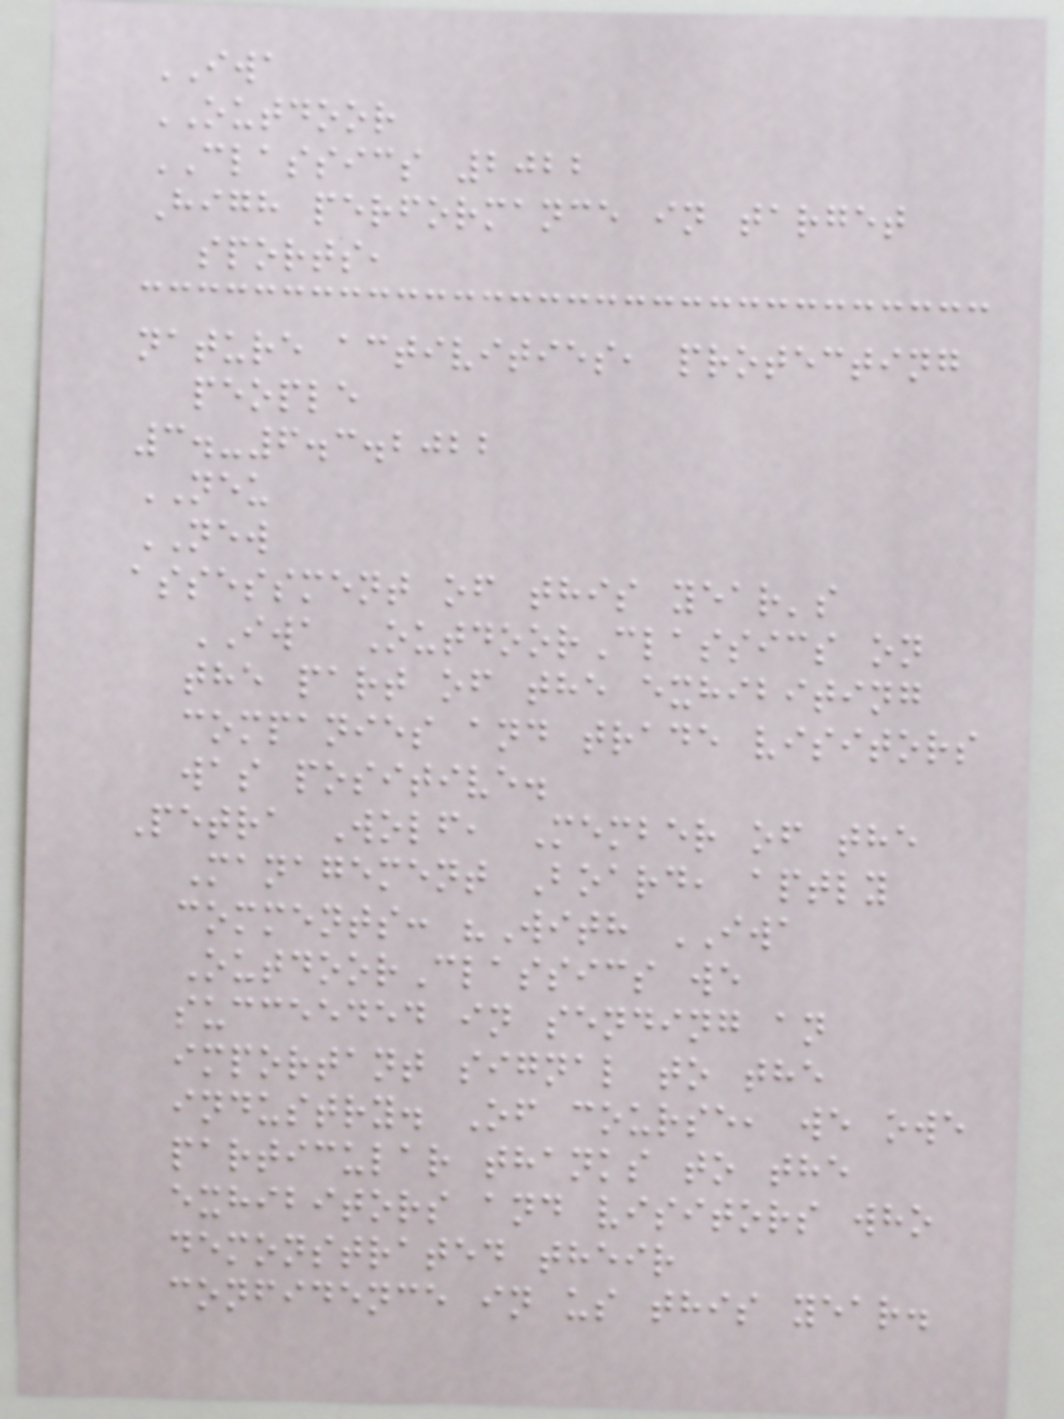IWA
OUTDOOR
CLASSICS 2022
High performance in target
sports,
nature activities, protecting
people
3.-6.3.2022
NEU
NEW
assessment of this year's
IWA OutdoorClassics on
the part of the exhibiting
companies and trade visitors
was positive.
Petra Wolf, Member of the
Management Board, aptly
comments: "With IWA
OutdoorClassics we
succeeded in sending an
important signal to the
industry. Of course, we owe
particular thanks to the
exhibitors and visitors who
demonstrated their
confidence in us this year.
